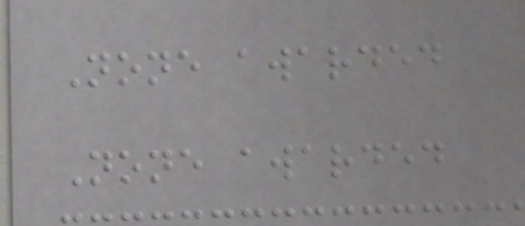None awarded
None awarded
